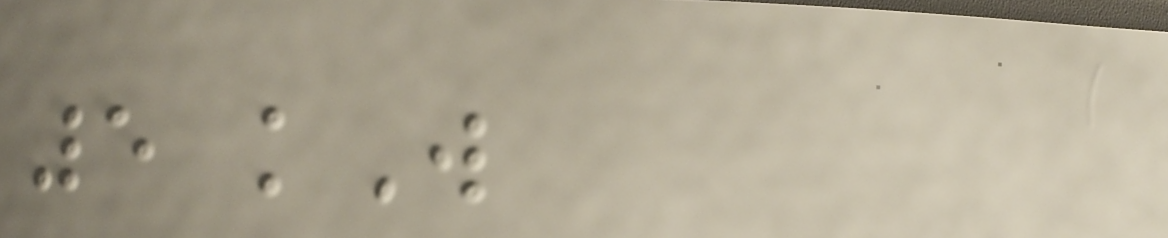5 kW
